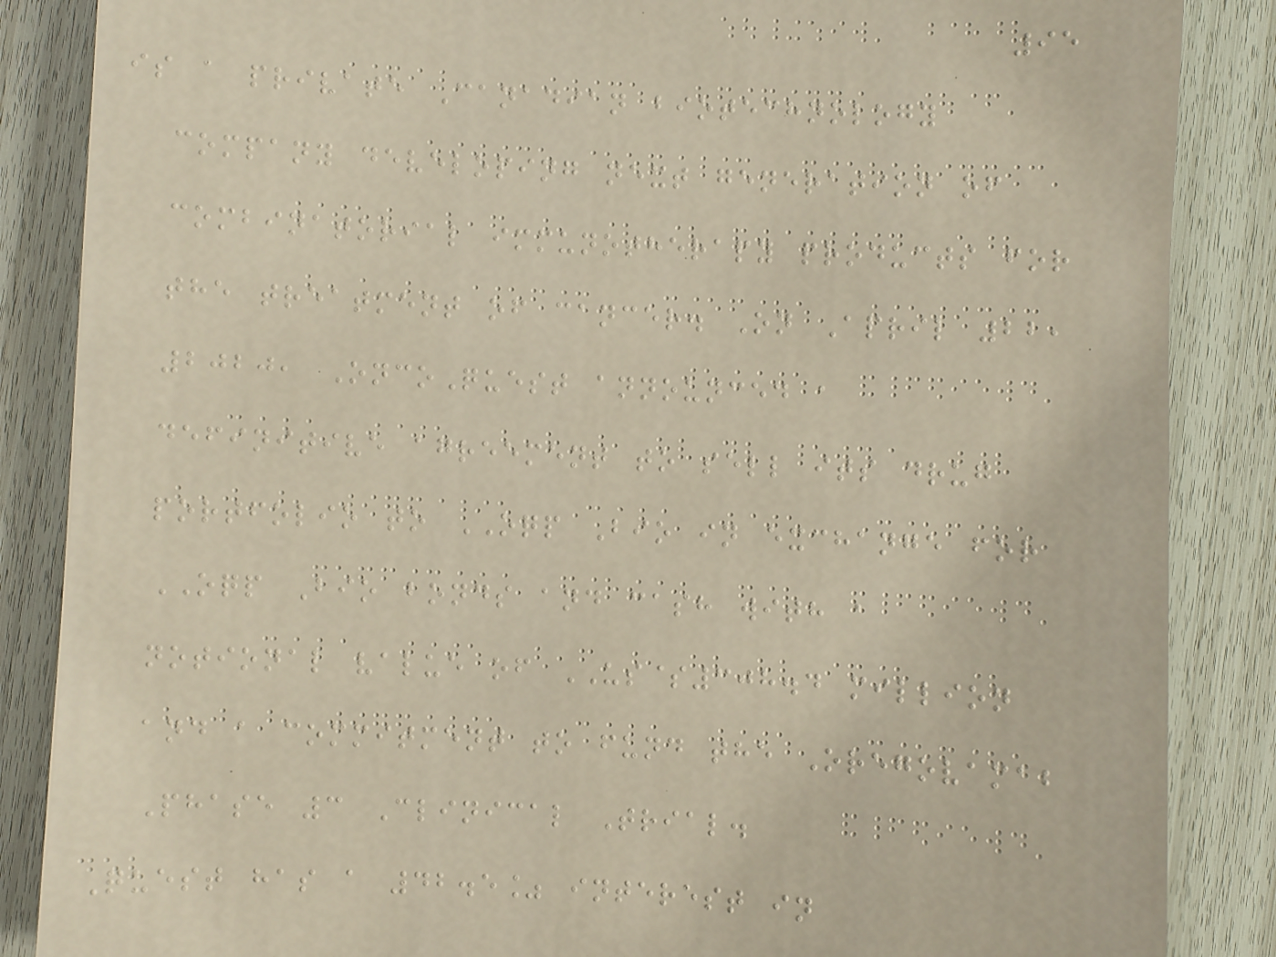95
is a private Canadian biotechnology
company developing next generation of
combinatorial immunotherapy products for
the treatment of cancer. On April 22,
2020, OncoQuest announced a
definitive agreement to sell its drug
portfolio to OQP Bio in exchange for
OQP Bio bonds and cash with a
notional value of US$308.4 million
and a commitment to fund the Oregovamab
Phase 3 Clinical Trial.
Quest has a 42.5% interest in
